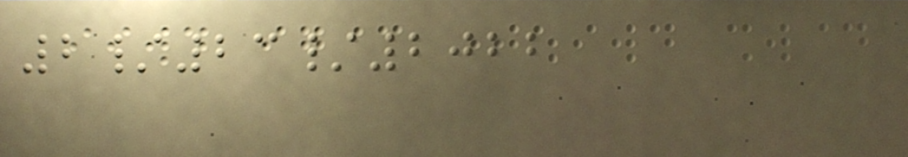2/23/2022
